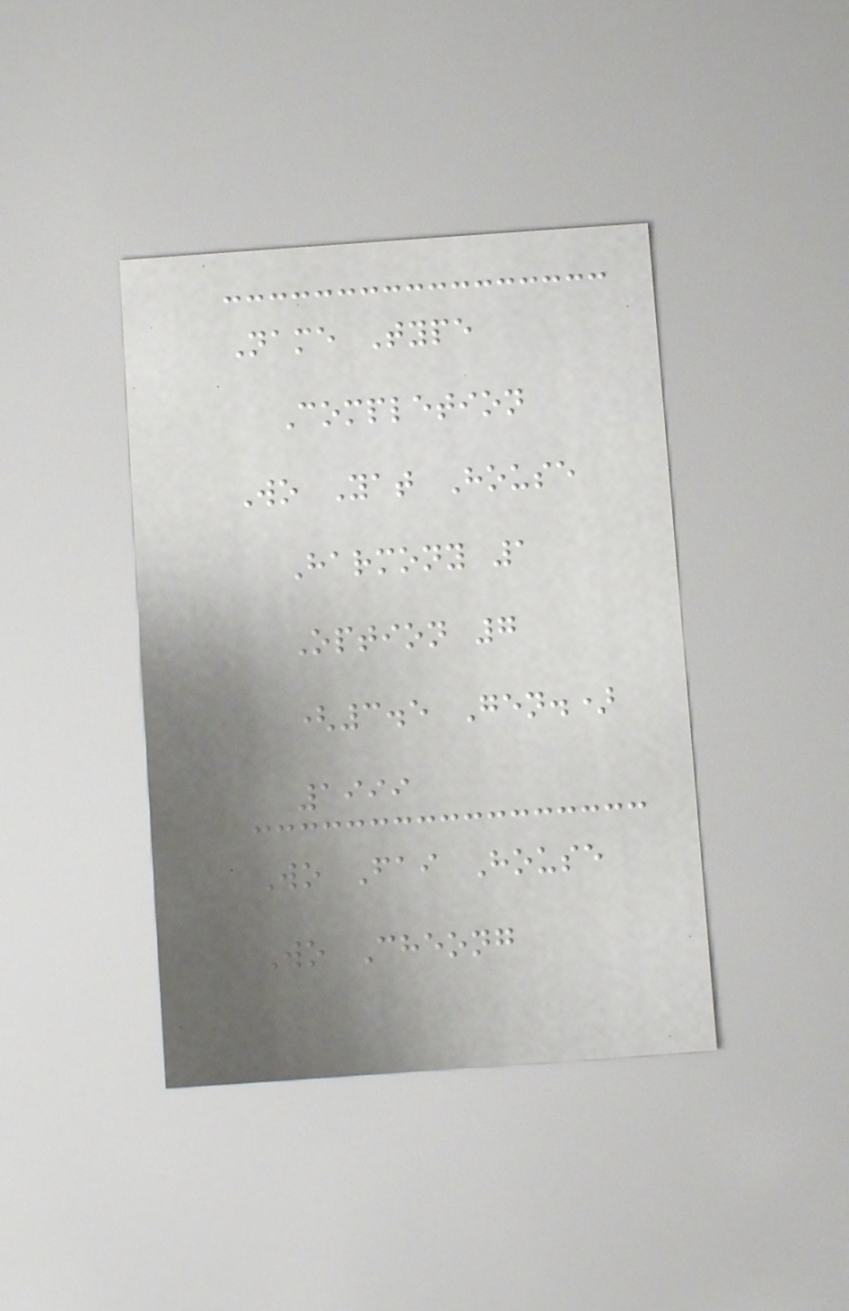Name Type
Completion
Wo Yat House
Harmony 1
Option 7
(3.5 Gen.)
1999
Wo Fai House
Wo Cheong
